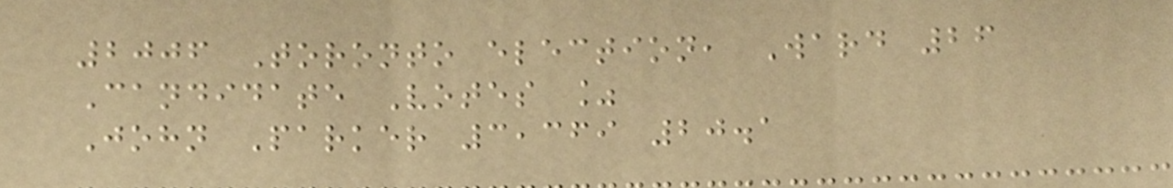2006 Toronto election, Ward 26
Candidate Votes %
John Parker 3,369 20.1
